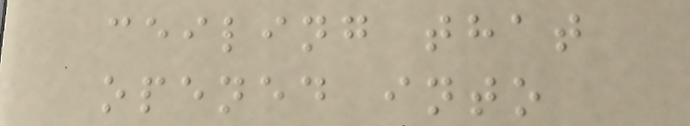ceiling that
opened into
